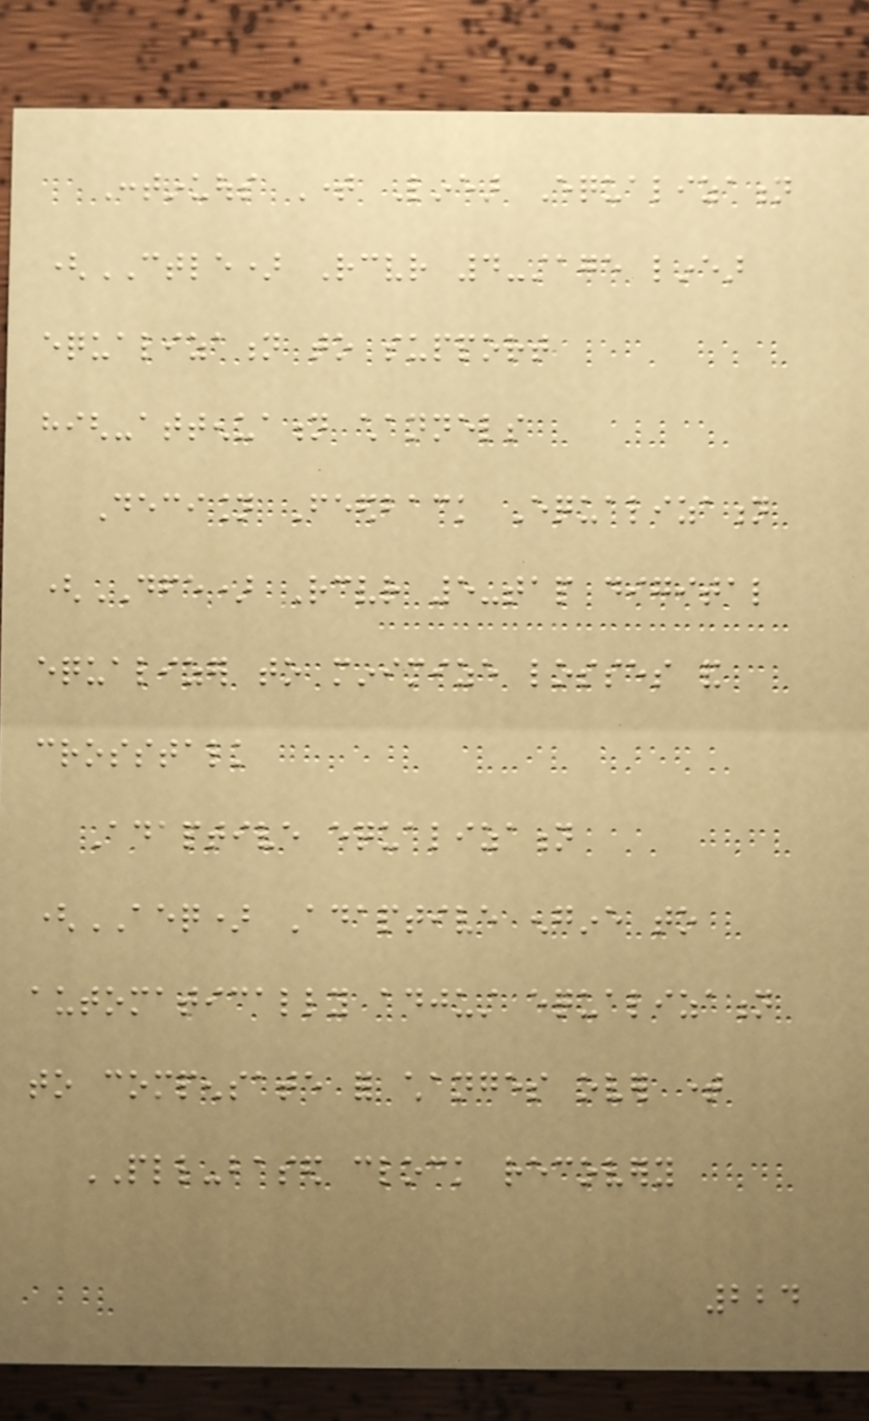Continuous Time Linear Equalization
(CTLE) Receiver 4-stage linear
equalization to support
high-attenuation channels
Decision Feedback Equalization
(DFE) Receiver 5-tap digital
equalizer to minimize losses and
crosstalk
Adaptive equalization
(AEQ) Adaptive engine to
automatically adjust equalization
to compensate for changes over time
PLL-based clock recovery
224
